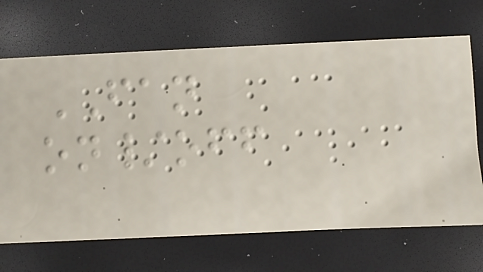FAN
on/off
